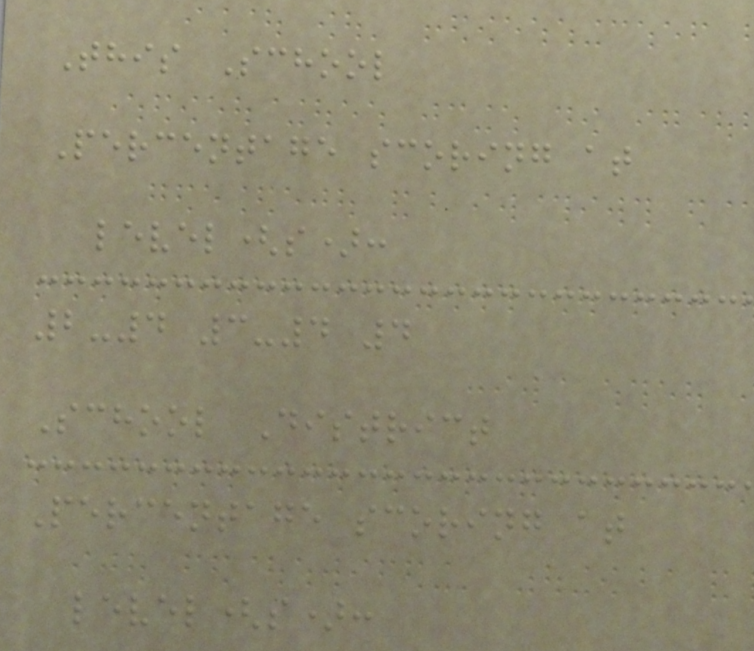This School
Percentage scoring at
level(s):
2-4 3-4 4
School District
Percentage scoring at
level(s):
